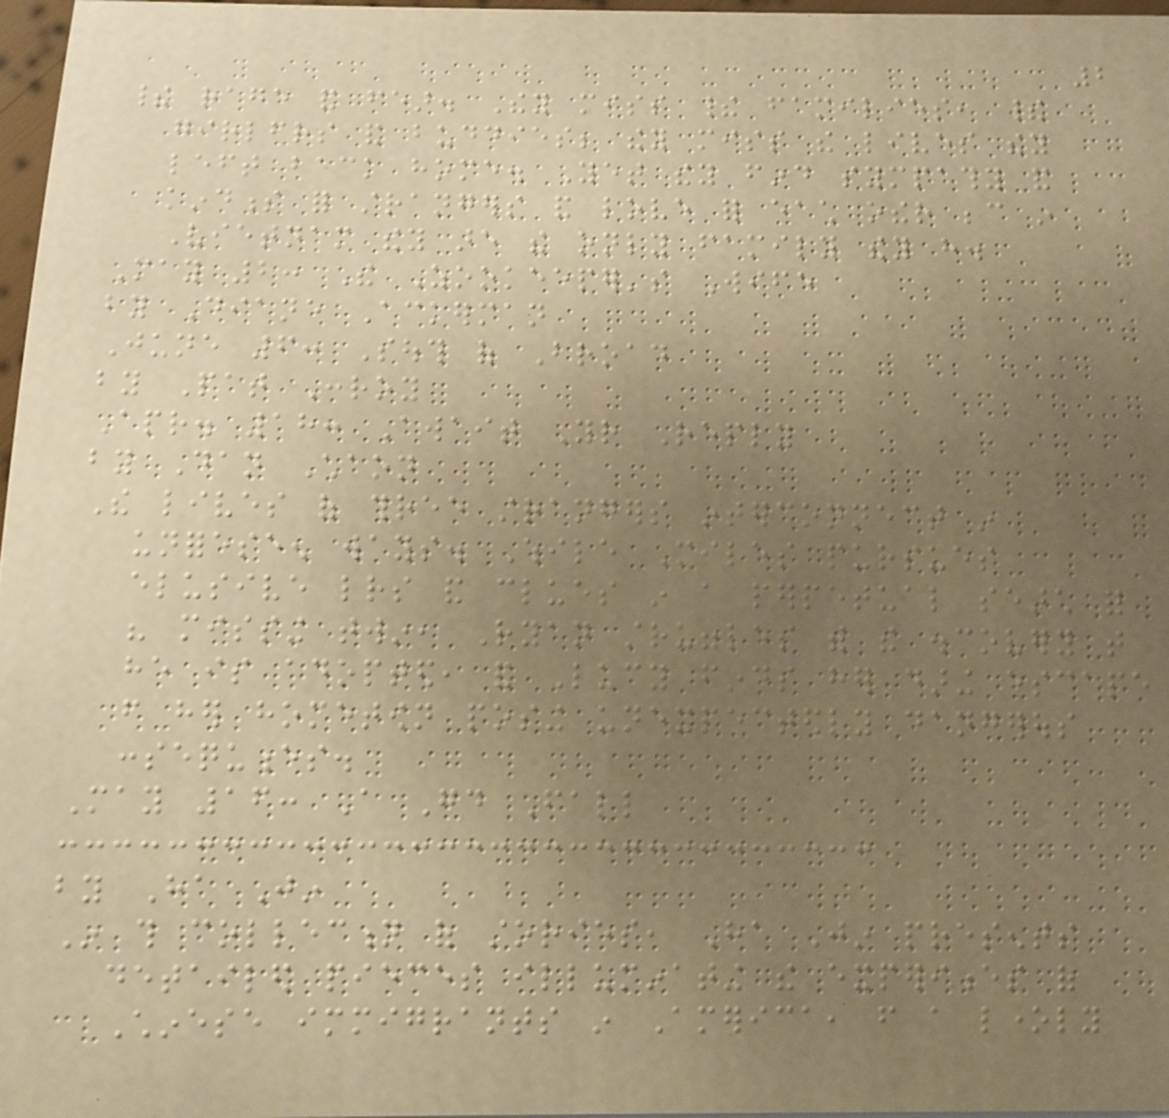2
their rage and fear. They miss their families, their
girlfriends and buddies; they miss the lives they
left back home. Yet they find sympathy and
kindness for strangers and love for each other because in
Vietnam they are the only family they have.
May 2: The Zookeeper's Wife
by Diane Ackerman
June 6: South of Broad
by Pat Conroy
Apr. 18: Await Your Reply
by Dan Chaon
The lives of three strangers interconnect in
unforeseen ways. While Miles pursues
elusive letters and clues in a perpetual search for
his missing twin, Ryan struggles with the discovery that
he is adopted, and Lucy finds her daring escape
from her hometown posing unexpectedly dangerous
consequences.
May 16: A Good Fall
by Ha Jin
In this collection of stories, Ha Jin presents
detailed pieces illuminating the experiences of
Chinese immigrants in America, from a lonely
